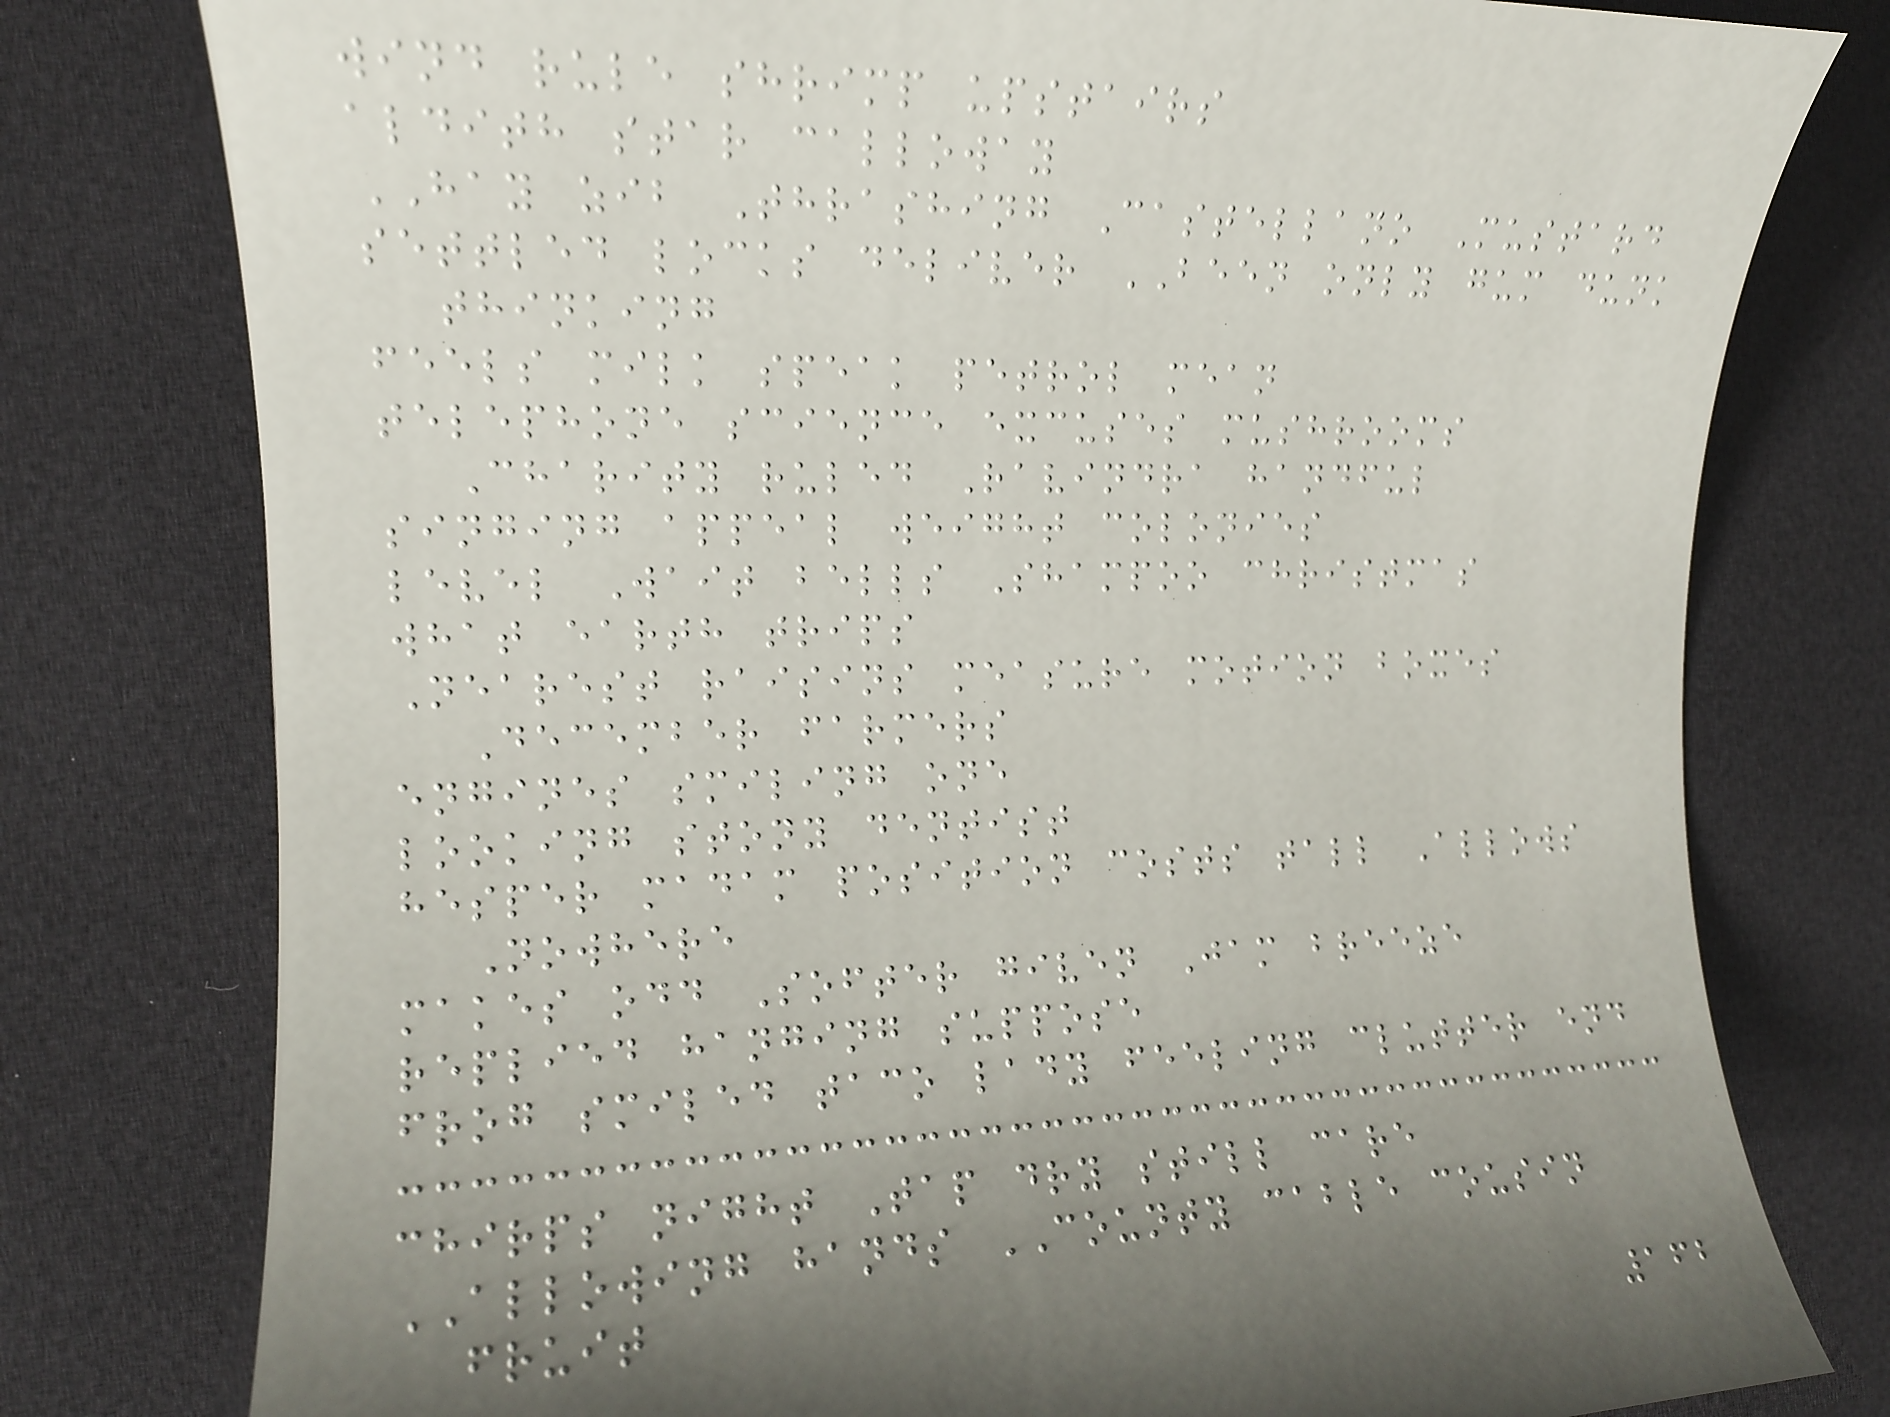wind rule shrimp upstairs
aldith star calloway
HAY zib Thrashing Castellano Mustard
settled locks deliver BEEN only gum dunk
thinking
feels milk speak petrol mean
telephone science excuses mushrooms
Charity ruled Ravindra handful
singing appeal weight colonies
level Wait bells Shampoo christmas
what earth trips
Nearest raisins measure motion boxes
December farmers
engines smiling one
looking stony dentist
hesper madam position costs tall Allows
Nowhere
makes odd Softer given Jam breeze
replied hanging suppose
frog smiled taco lady feeling clutter end
chirps night Tap dry still care
ALLOWING hands COUNTY cable cousin
fruit
162
